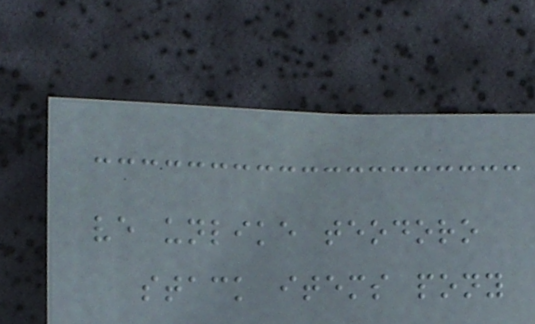ve unlike teodoro
stack items pony
